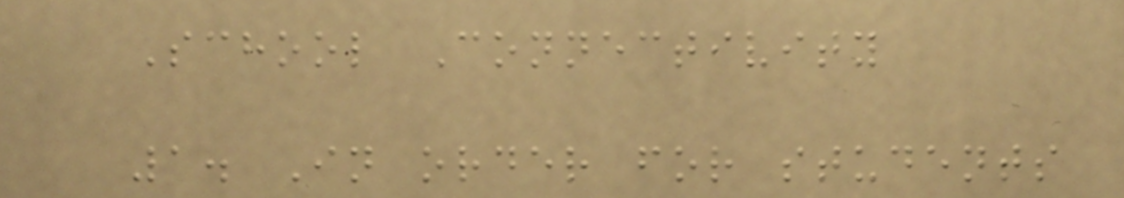School Connectivity
1. In order for students
